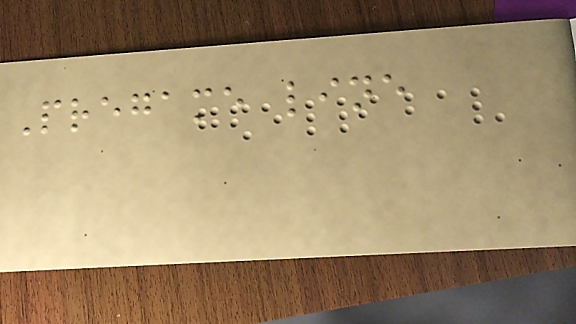Pregame line
